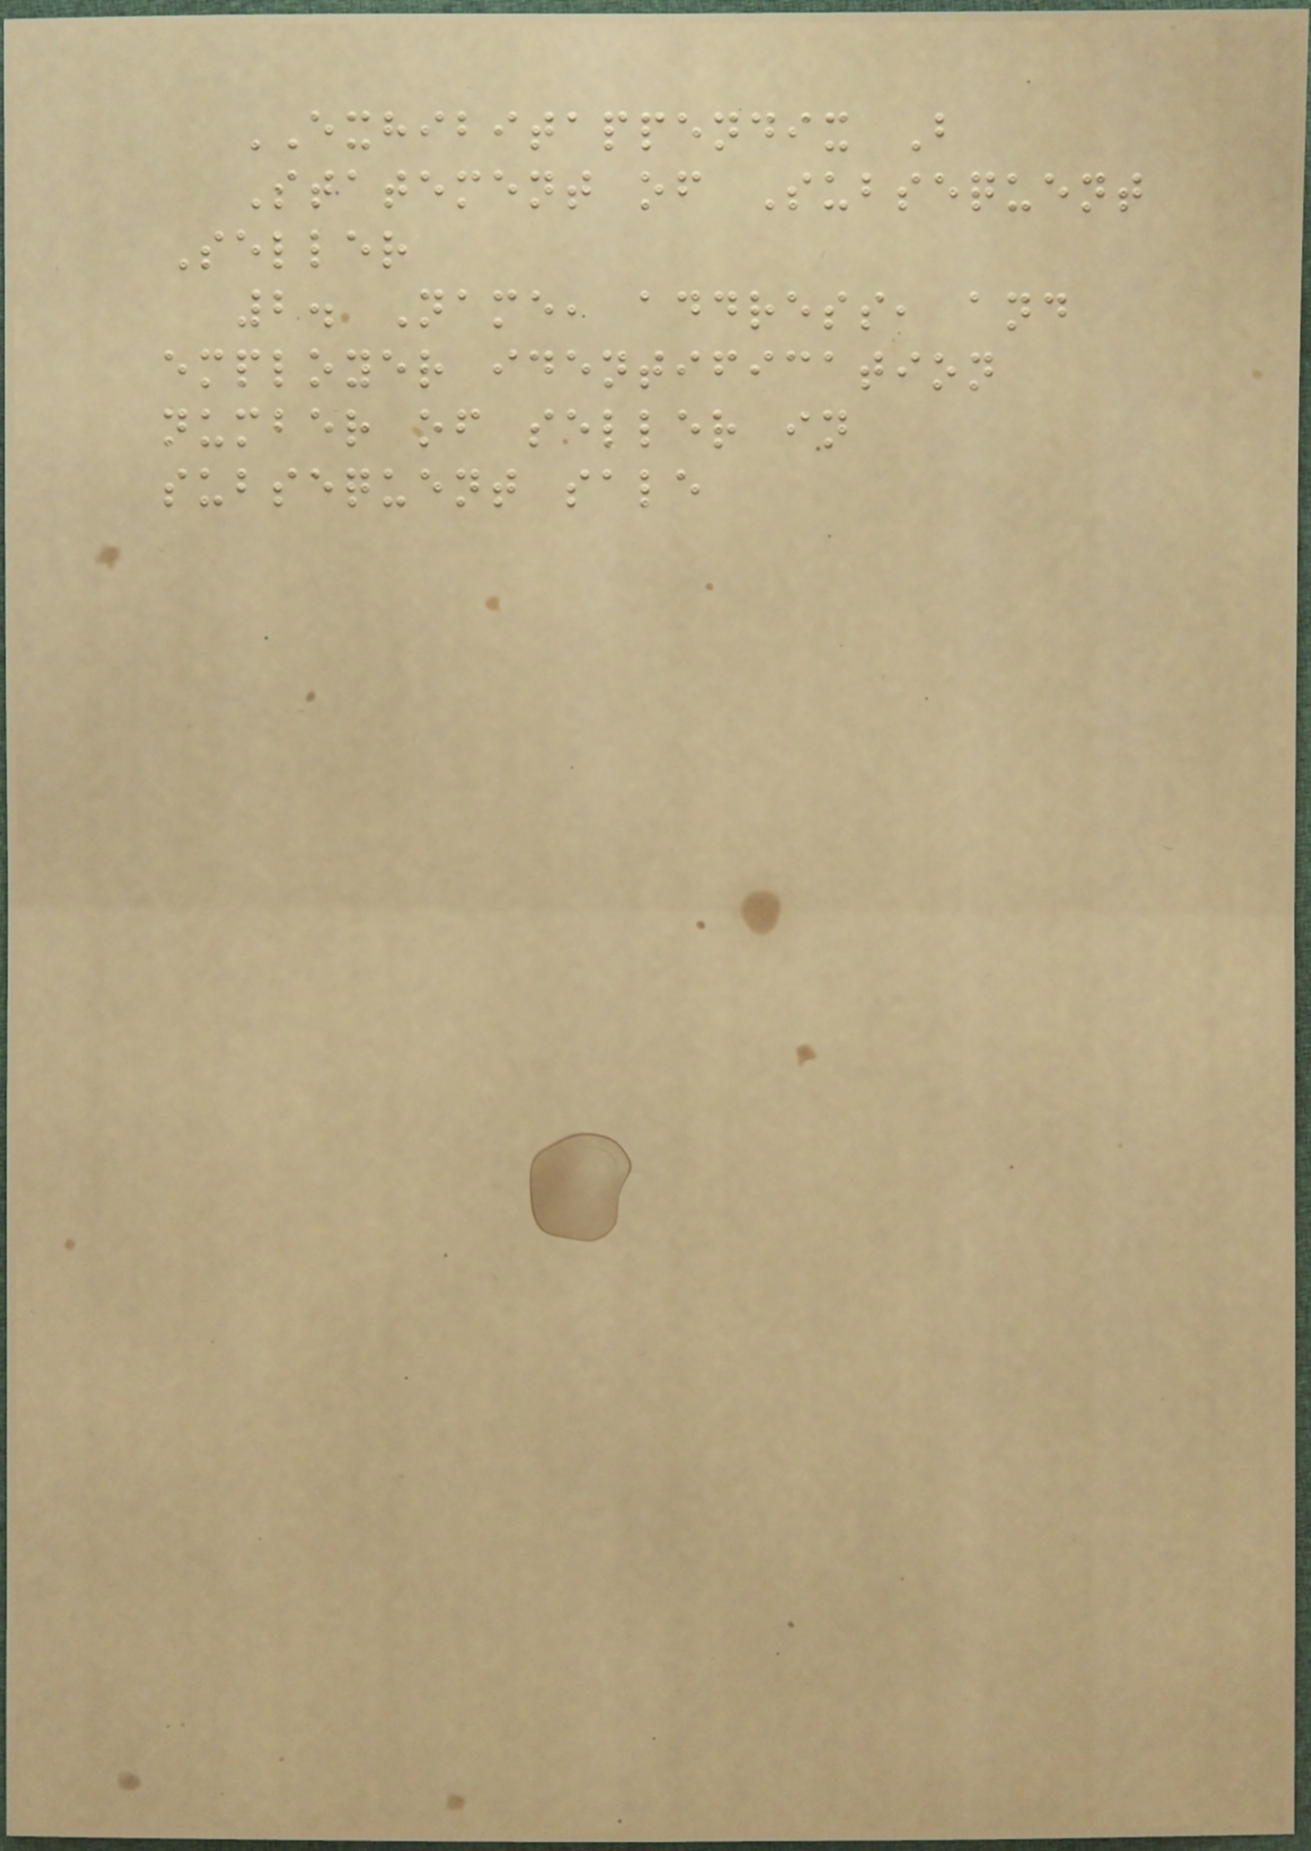EXHIBITAPPENDIX B
Statement of Subsequent
Seller
2. Name, address, and
employer identification
number of seller in
subsequent sale
